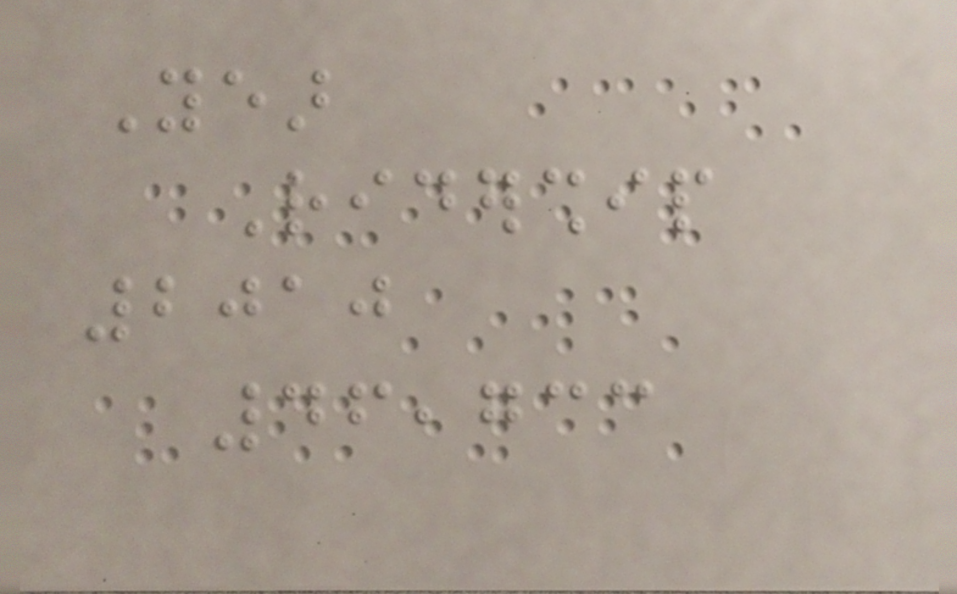Year
Ridership
2010
46,733
